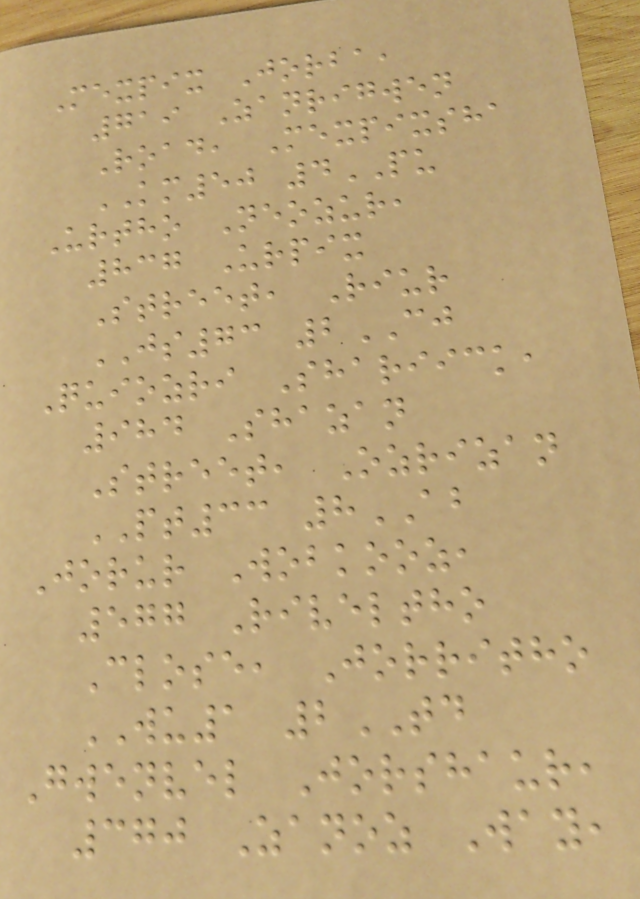Mexpix Jorba,
719 Zanrigwen
Road, Mexpixsha
KM50 4PU
Urtho Neozur,
837 Urpix
Street, Riur
JS73 2CJ
Quiozri Shariick,
984 Shazan
Street, Ozrizan
PT33 8AB
Jorur Wobkooz,
577 Riveltho
Close, Jorritho
WU1 2TD
Gwenvel Jorshaur,
370 Zanoz Way,
